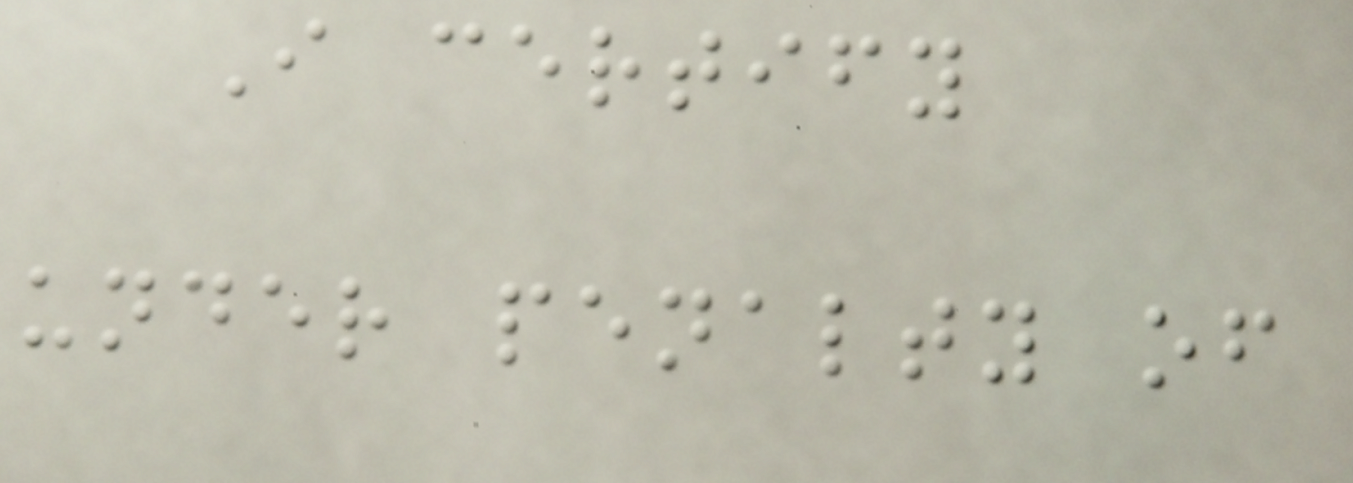I certify
under penalty of
